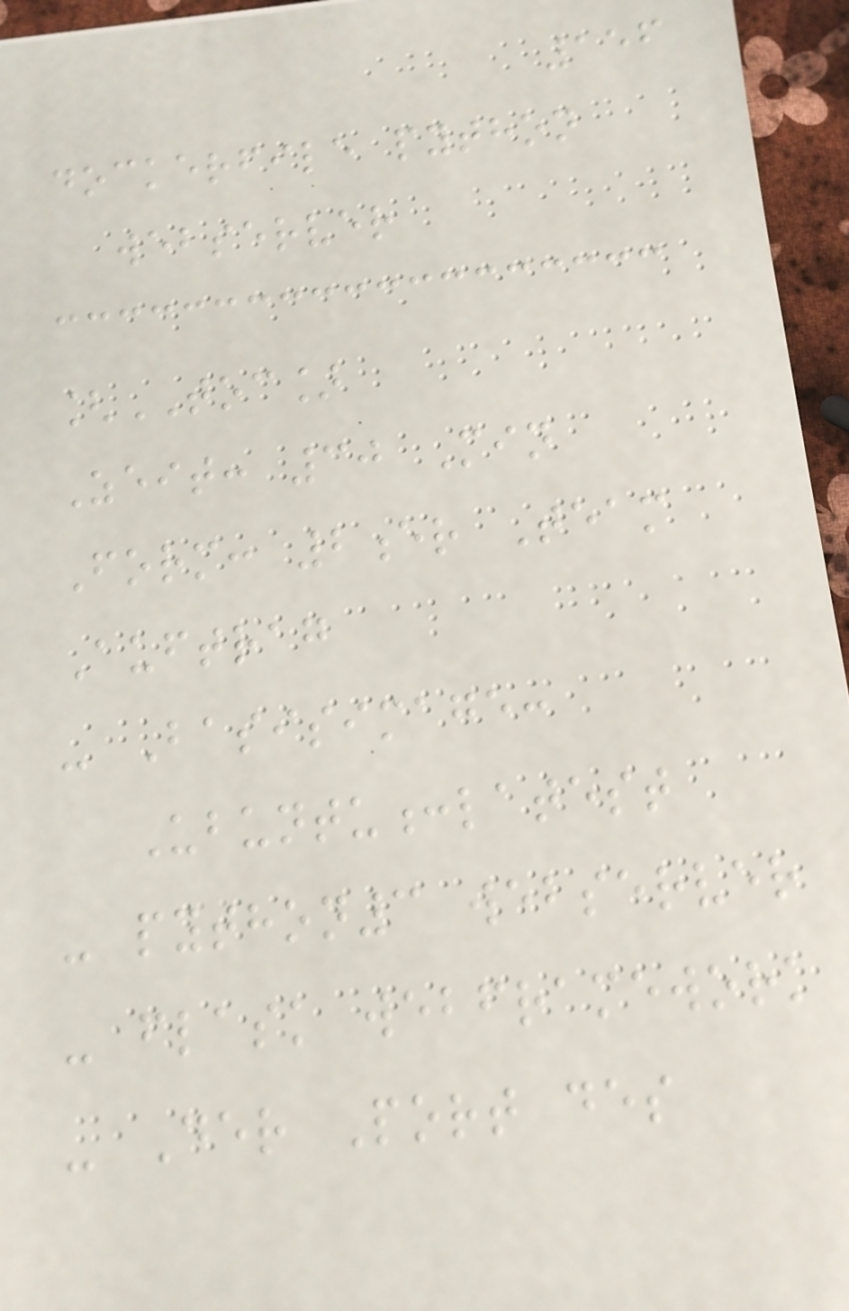156
dockerfile python
webserver
[TOC]
Zeit: 30 Min
Form: 2er Team
Auftrag
- Basisimage:
Ubuntu:latest
- python3 webserver
- flask webframework
- Der Port des
